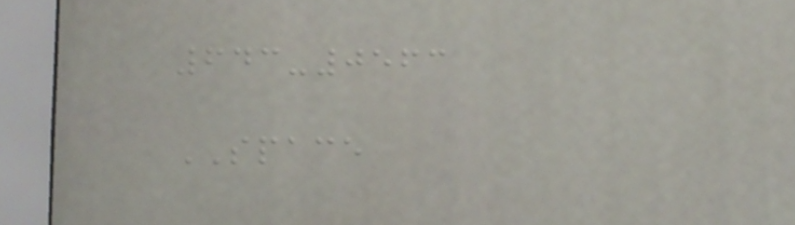643-0563
SPACE
